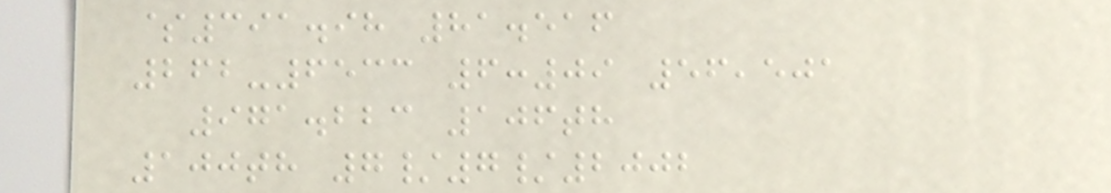$391.98 81.516
262-6533 6:09 56,501
971.223 106th
100th 7/7/2002
